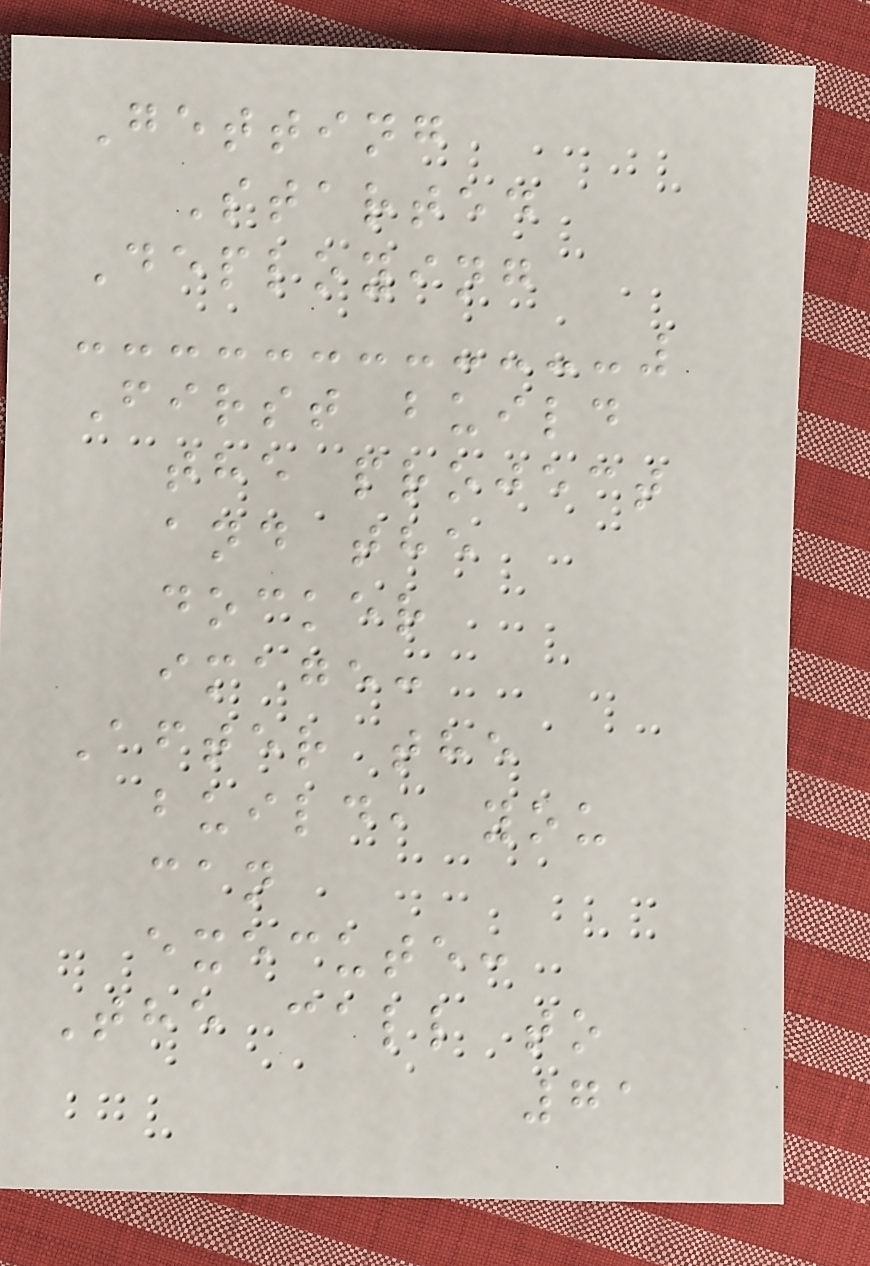Getting
Started
Deploying
First build
the project
and the
docker
image:
After the
build, you
can
execute:
The call to
71
